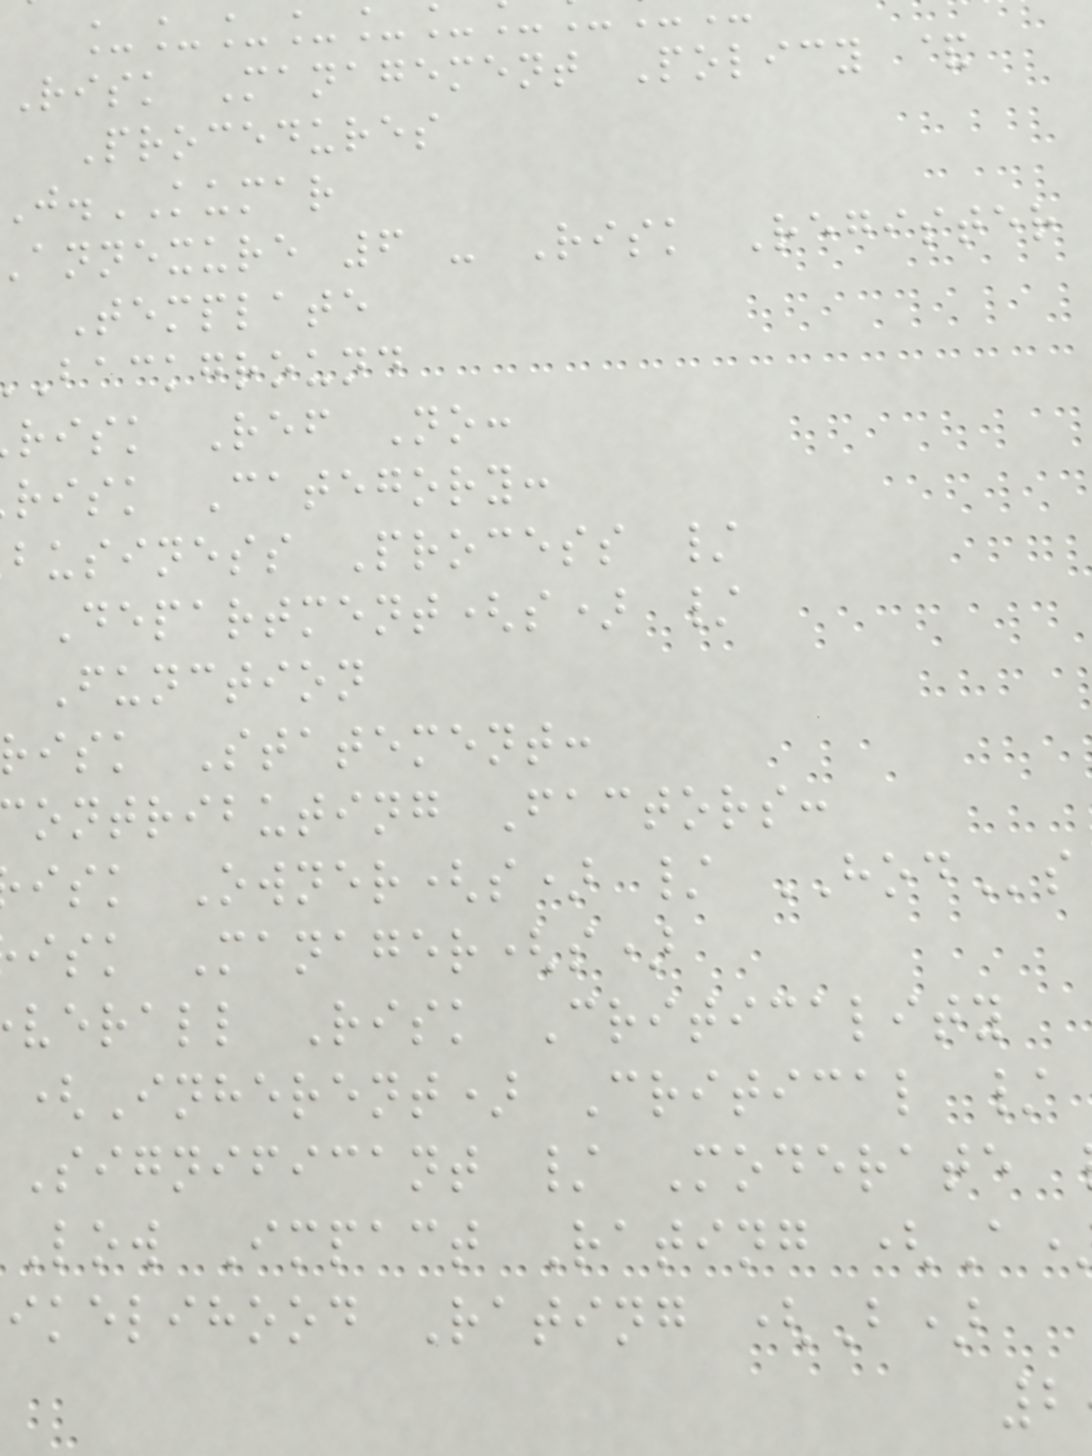_____
Risk Management Policy &
Procedures
.KUMAR
annexure 6 - Risk Register
Template
background
risk Ref No:
risk Category:
business Process /
Department(s) /
Function
risk Statement:
ontributing Factors:
isk Owner(s) / HODs
isk Manager(s)
verall Risk Criticality
(Inherent) Critical /
Significant / Moderate
Low Impact Rating (A
ikelihood Rating (B)
